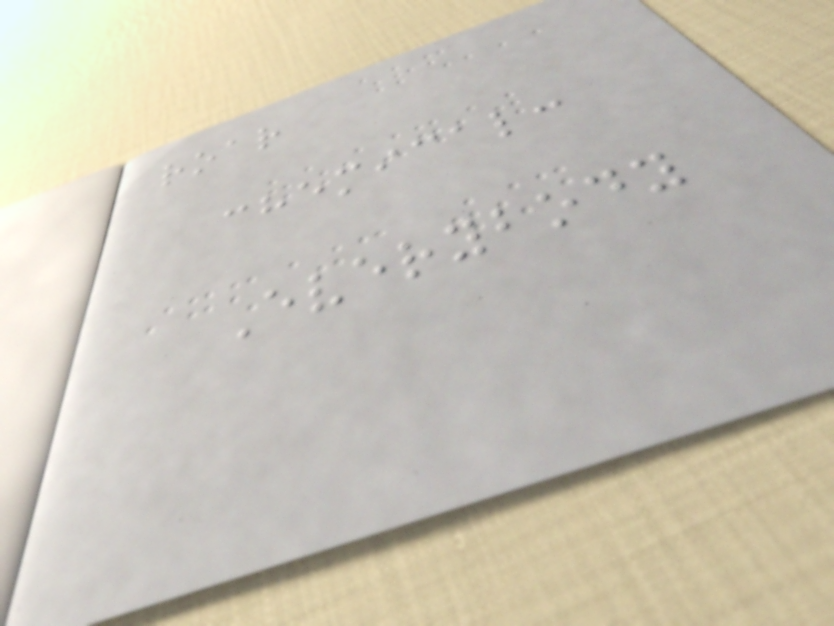roar
chemical:
Everybody
